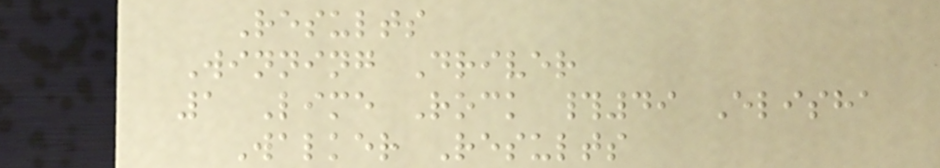Results
Winning Driver
1 Lime Rock #49 Elisha
Walker Results
